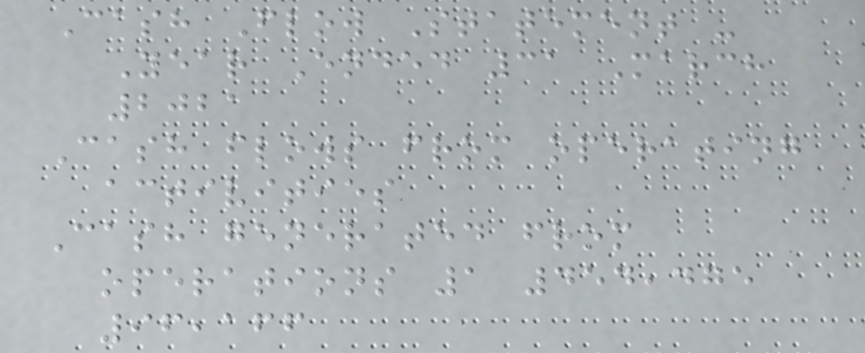Cash Flow Statement -
Year Ended 31 March
2021
Cash flows from operating
activities
Cash generated from
operations 1 454,475
96,166
